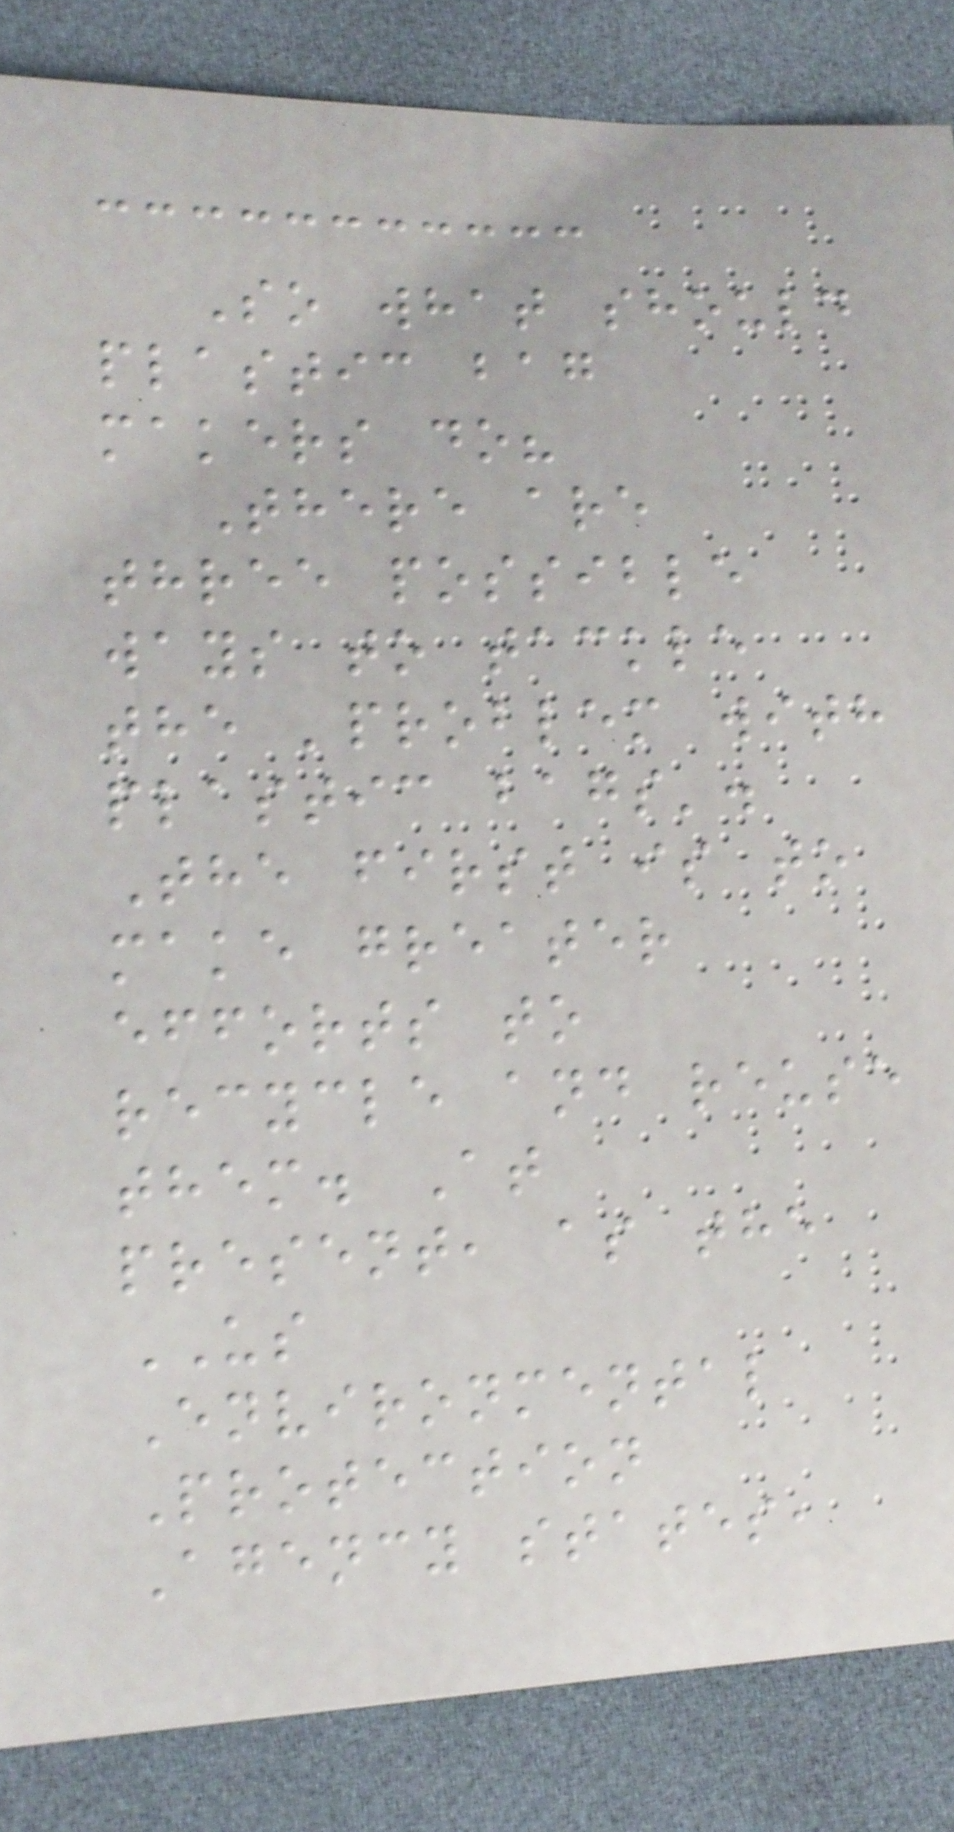So what should
plastic bag
makers do?
There are
three possible
ways to tackle
the 'problem with
plastic bags'.
The first is to
make greater
efforts to
recycle and reuse
them. At
present, as the
US
Environmental
Protection
Agency states,
